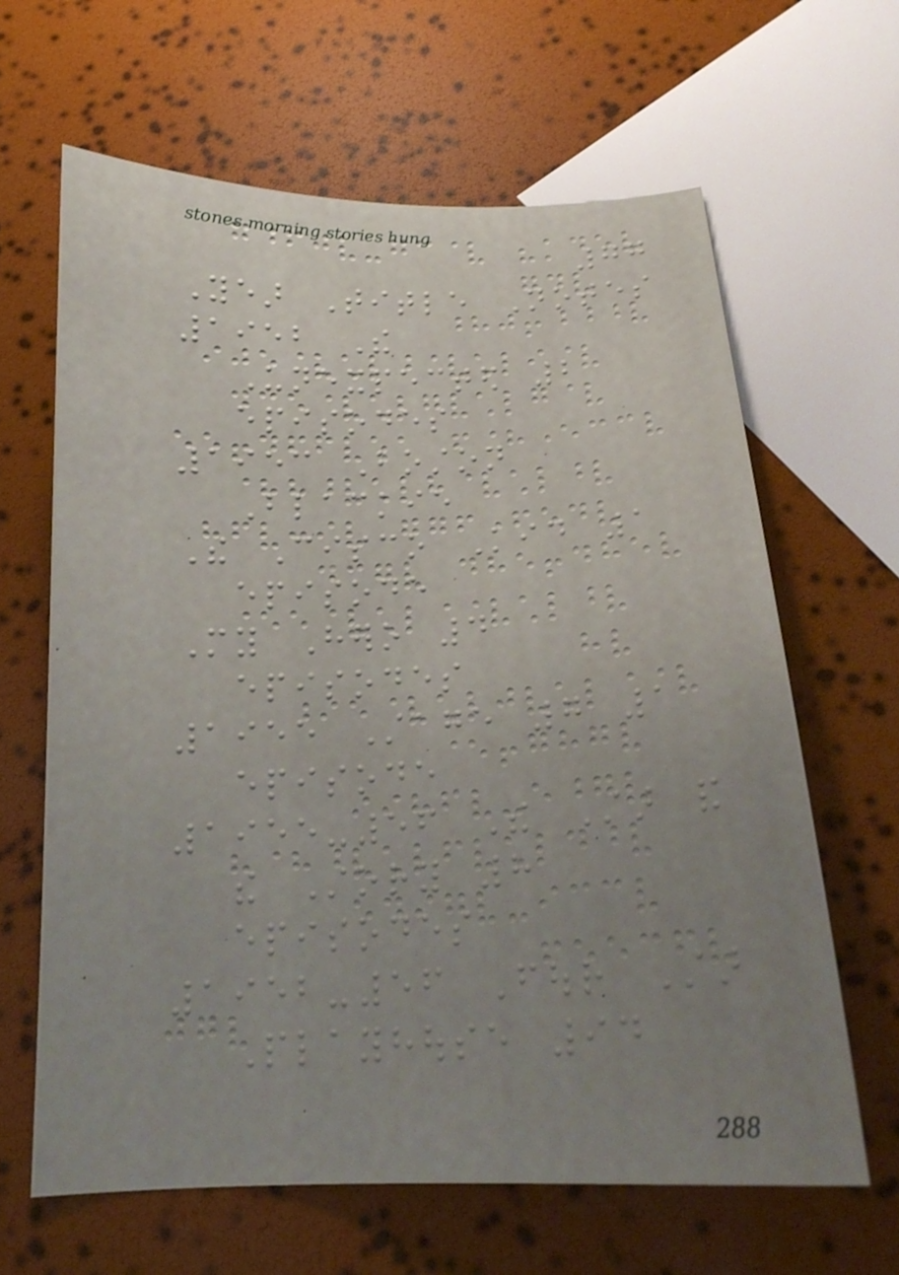77
Year Title Notes
1952 The
Unexpected 2
episodes
1953 Boston
Blackie
The Cisco Kid 1
episode
My Hero 4
episodes
1955 Stage 7 1
episode
1955-56 The Star and
the Story 8
episodes
1952-56 Four Star
Playhouse 94
